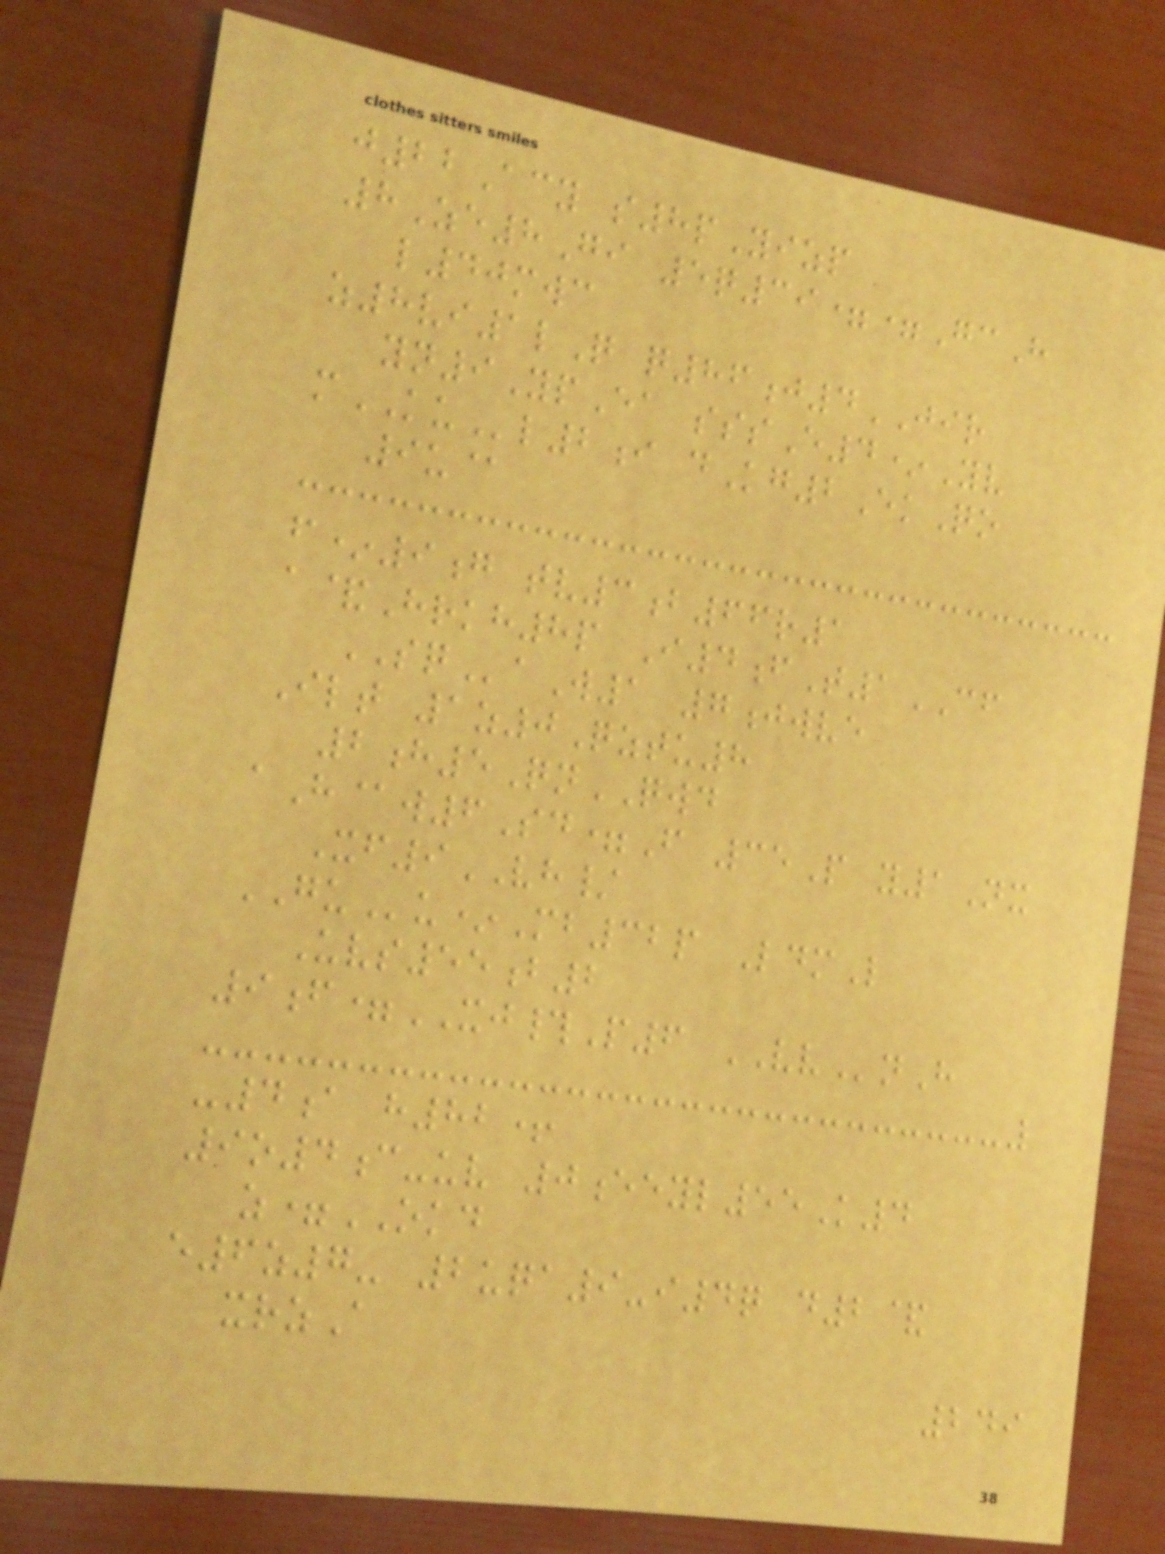j22Acy s8pYizp
8Ze8Gi 5q39==GcH
l40mwc
z8vi1lQ q86j4JIR
yn9YpEa sssE4*Yv
mKUl2i dKg2EkQo
9u@
f*9g tv3b66r1
a&Hrkh8p I4fT1CF
SQaW1 7jwve
Ilt 1z0Qztu8
2h5QnQWD
aH@w6Sd=F 35P y1Nx
Xf9VH/
GUu*Mb32p LdmL
Uvs55b2
9f=XJ#P6 VVnH
-4a h82+
9o4c-uv 0eeyl55K4
z=OKD
e6z7- 2uqa9-i4q d2&
xrzA
249
